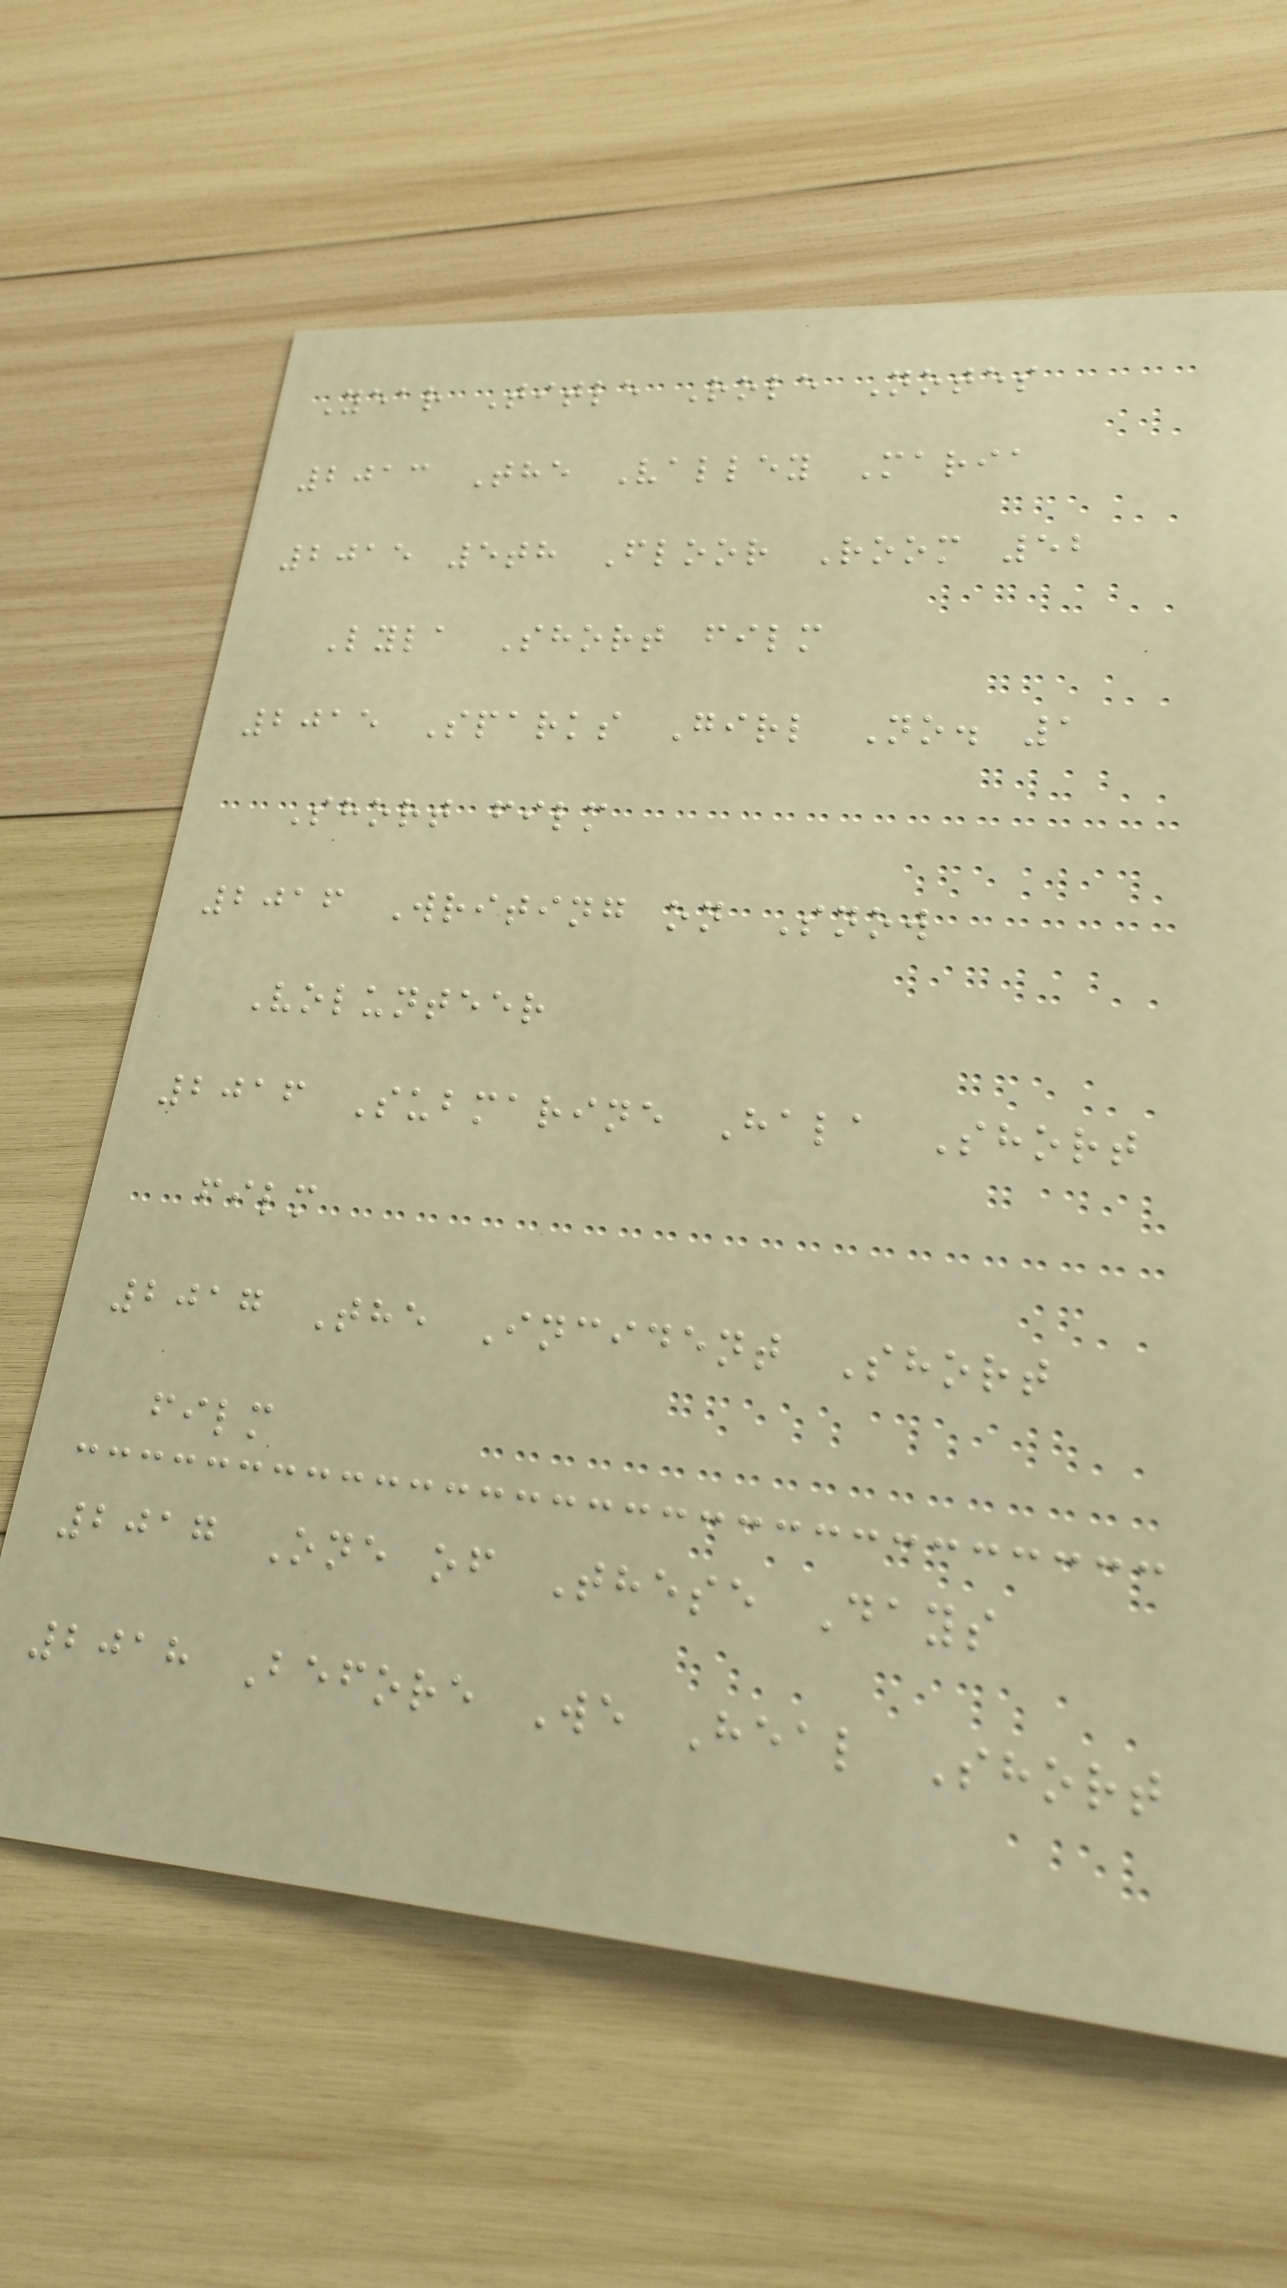Year Title Role Notes
2013 The Valley Maria
2015 5th Floor Room 52
Lyla Short film
2015 Sparks Girl No. 1
Short film
2016 Writing on Snow
Volunteer
2016 Submarine Hala Short
film
2017 The Incident Short
film
2017 One of These Days
2018 Before We Heal Short
